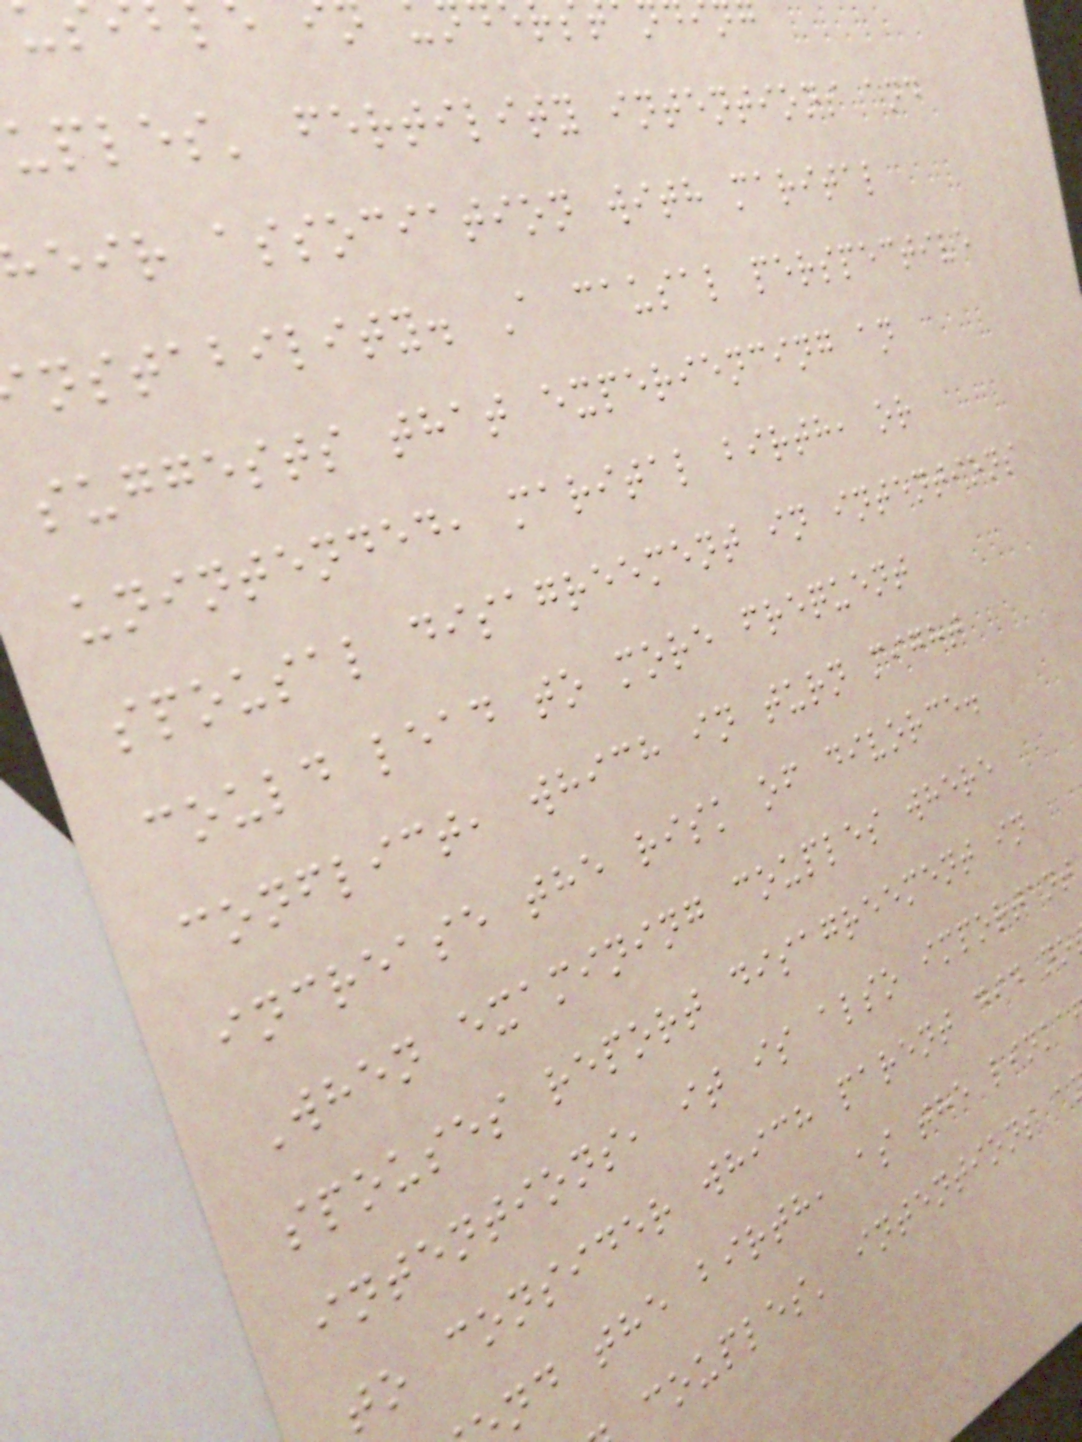uples' fertility intentions and
eir association with marital
nstability. A causal perspective
suggests that experiencing an
unintended, marital birth, or
spousal disagreement in intentions
could lead to more frequent
conflict, which in turn might
increase the risk of divorce.
When examining couples where
spouses report disagreement in
intentions, it is also important
to consider which parent did no
nd the birth, as the linka
couples' intentions a
